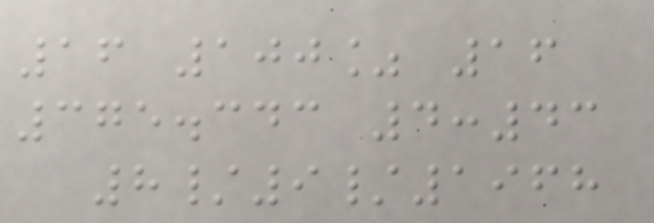16 100% 16
375.343 4:43
8/9/1968
